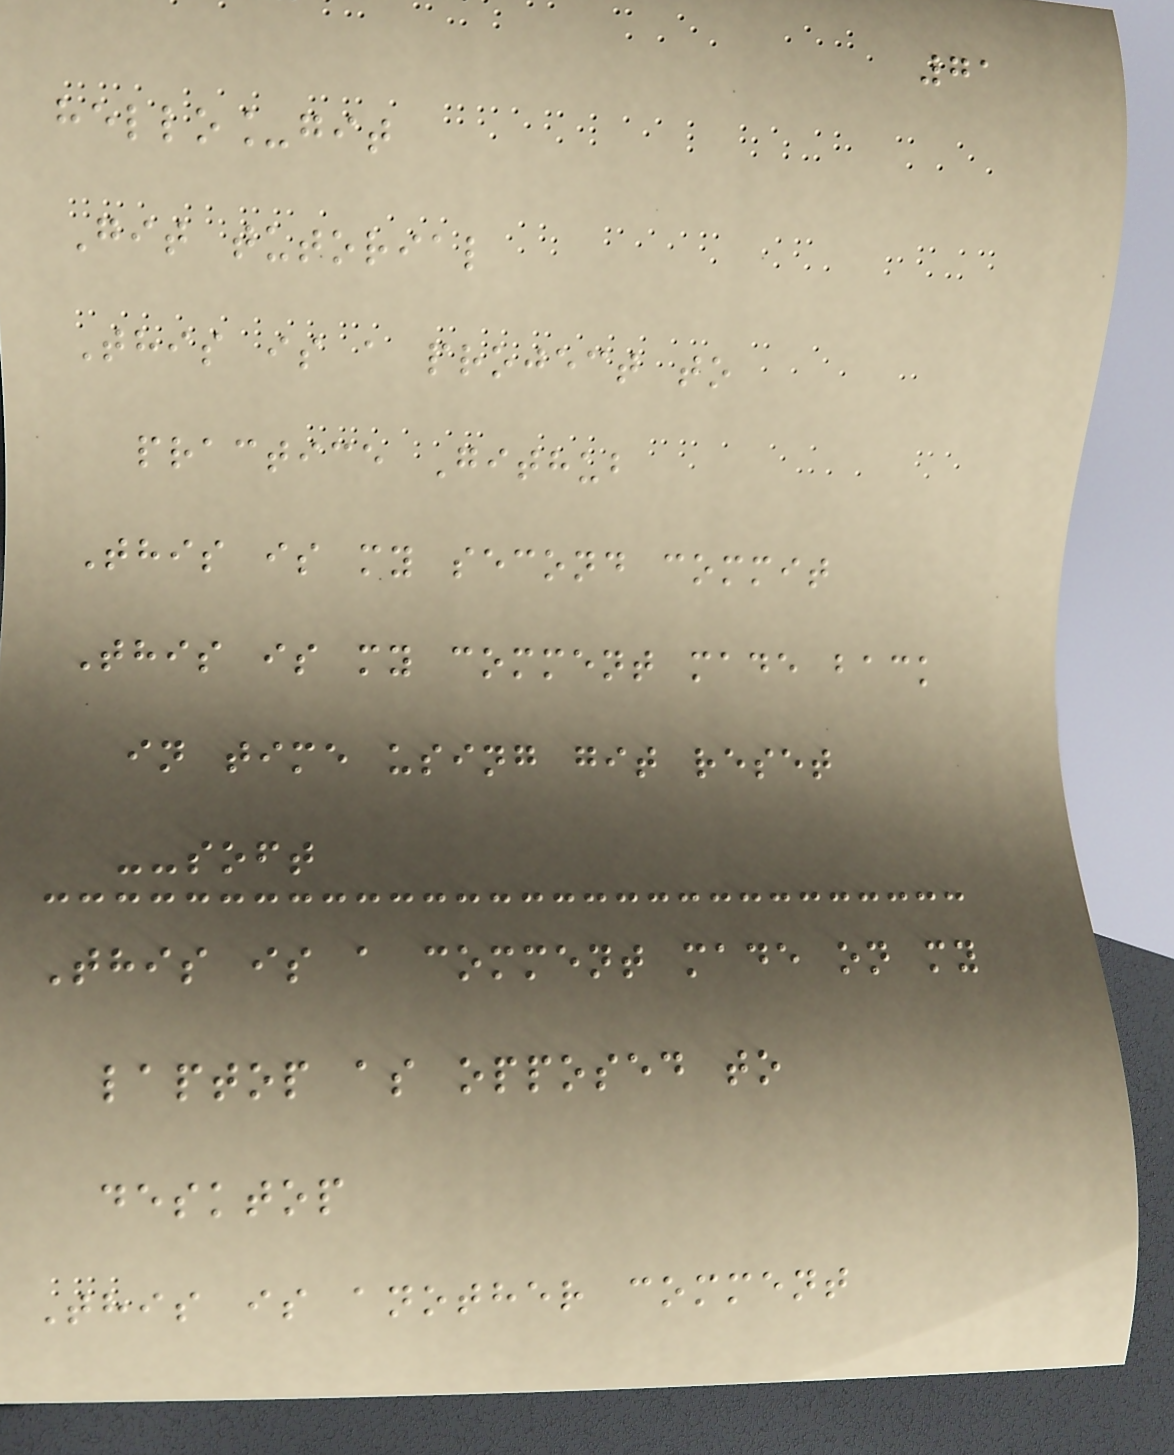71
hello_git
Git tutorial
This is a project to
practice Github
This is my second commit
This is my comment made back
in time using git reset
--soft
This is a comment made on my
laptop as opposed to
desktop
This is another comment
